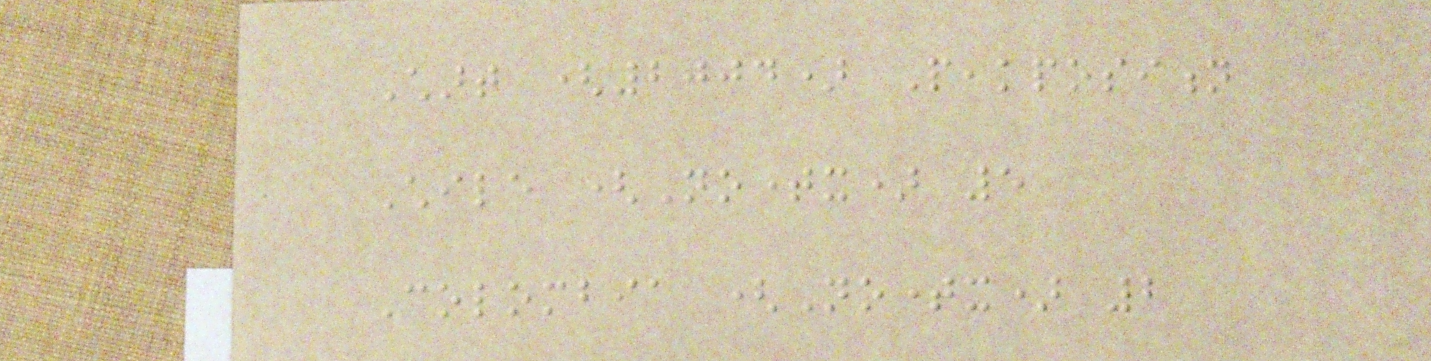Chart (2004) Peakposition
Chile (Notimex) 5
Colombia (Notimex) 2
